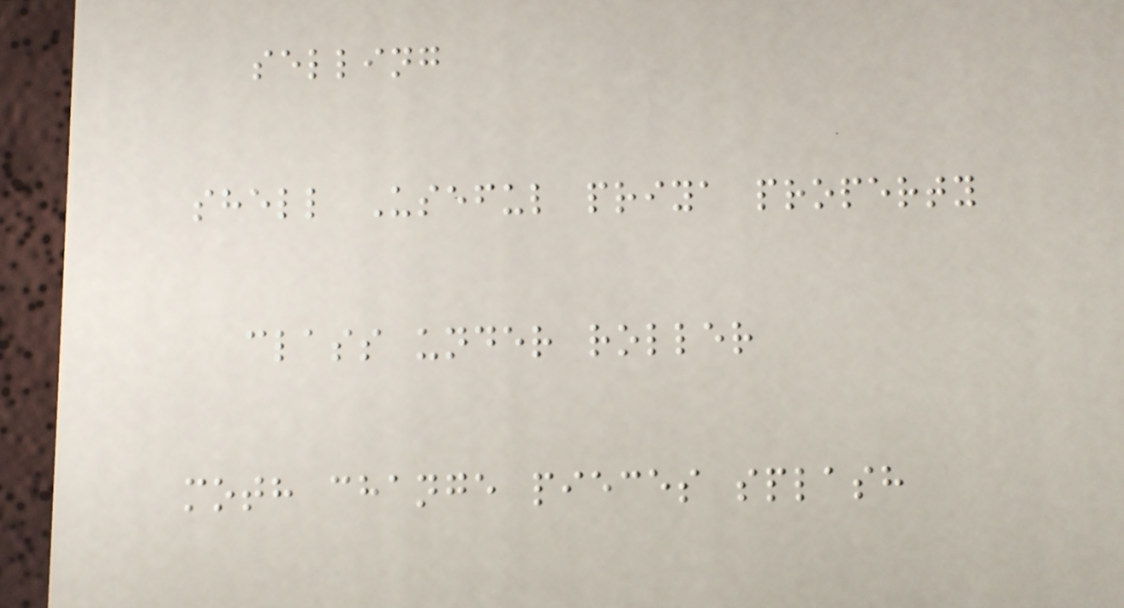selling
shell Useful priya property
class under roller
moth change pieces splash
